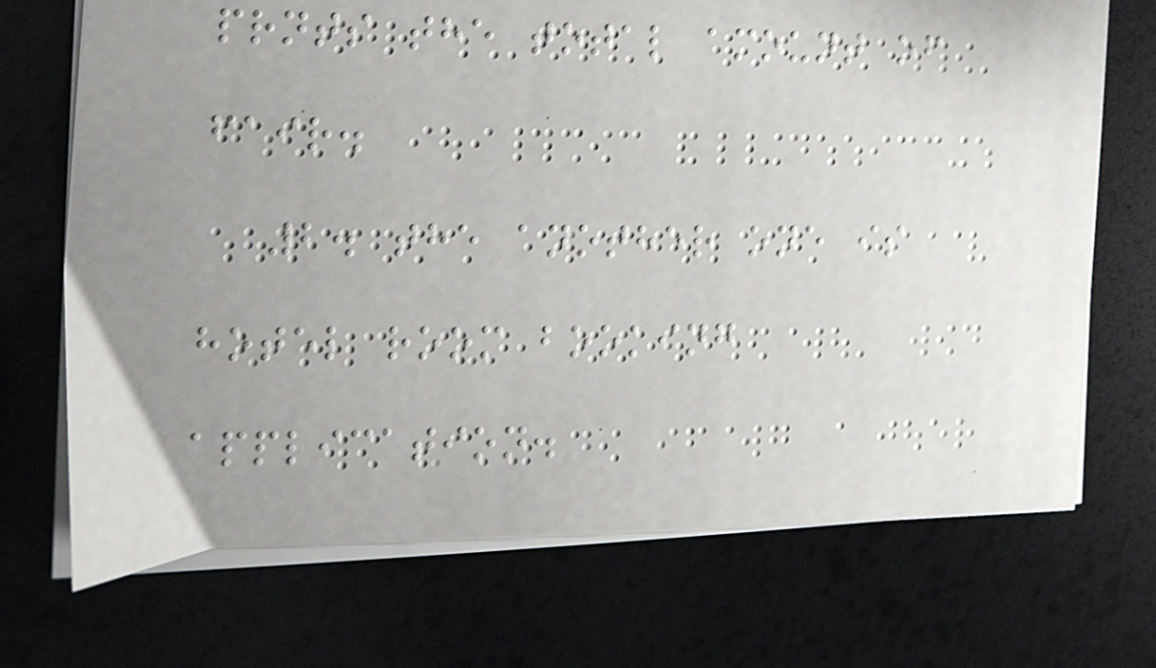prnts the total amount of
fair.
2. the another one is
hotel room booking
application.
